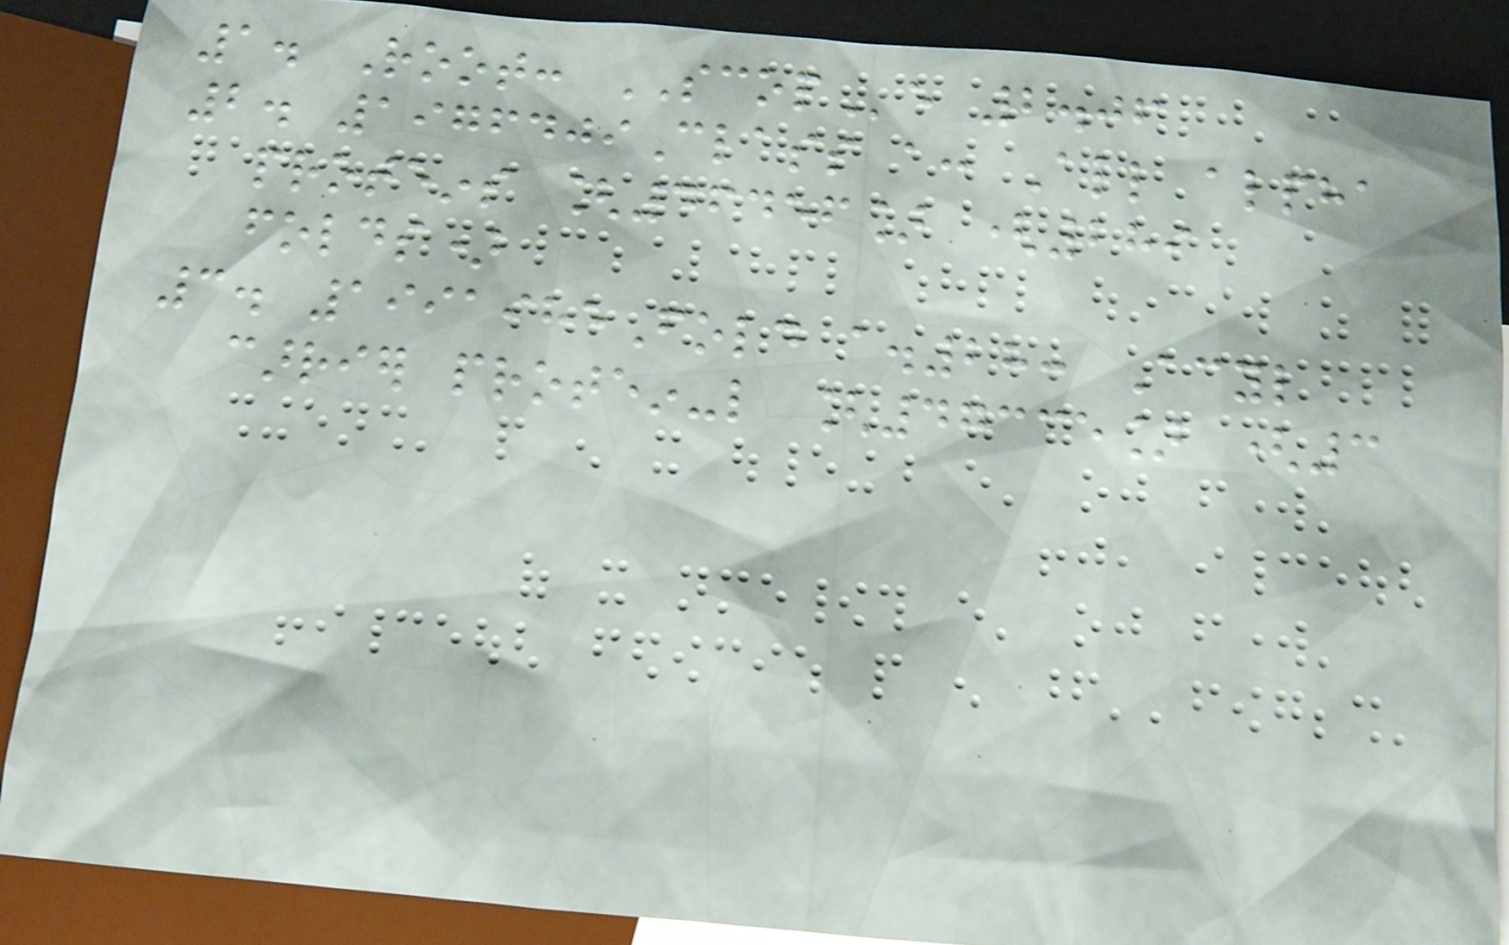1. Root: SCOPe 2.06
2. 1976409Class a: All alpha
proteins [46456] (289
folds)
3. 1991985Fold a.28: Acyl
carrier protein-like [47335] (3
